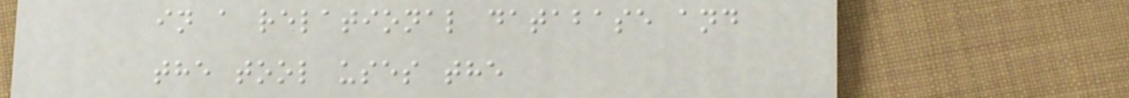in a relational database and
the tool uses the
